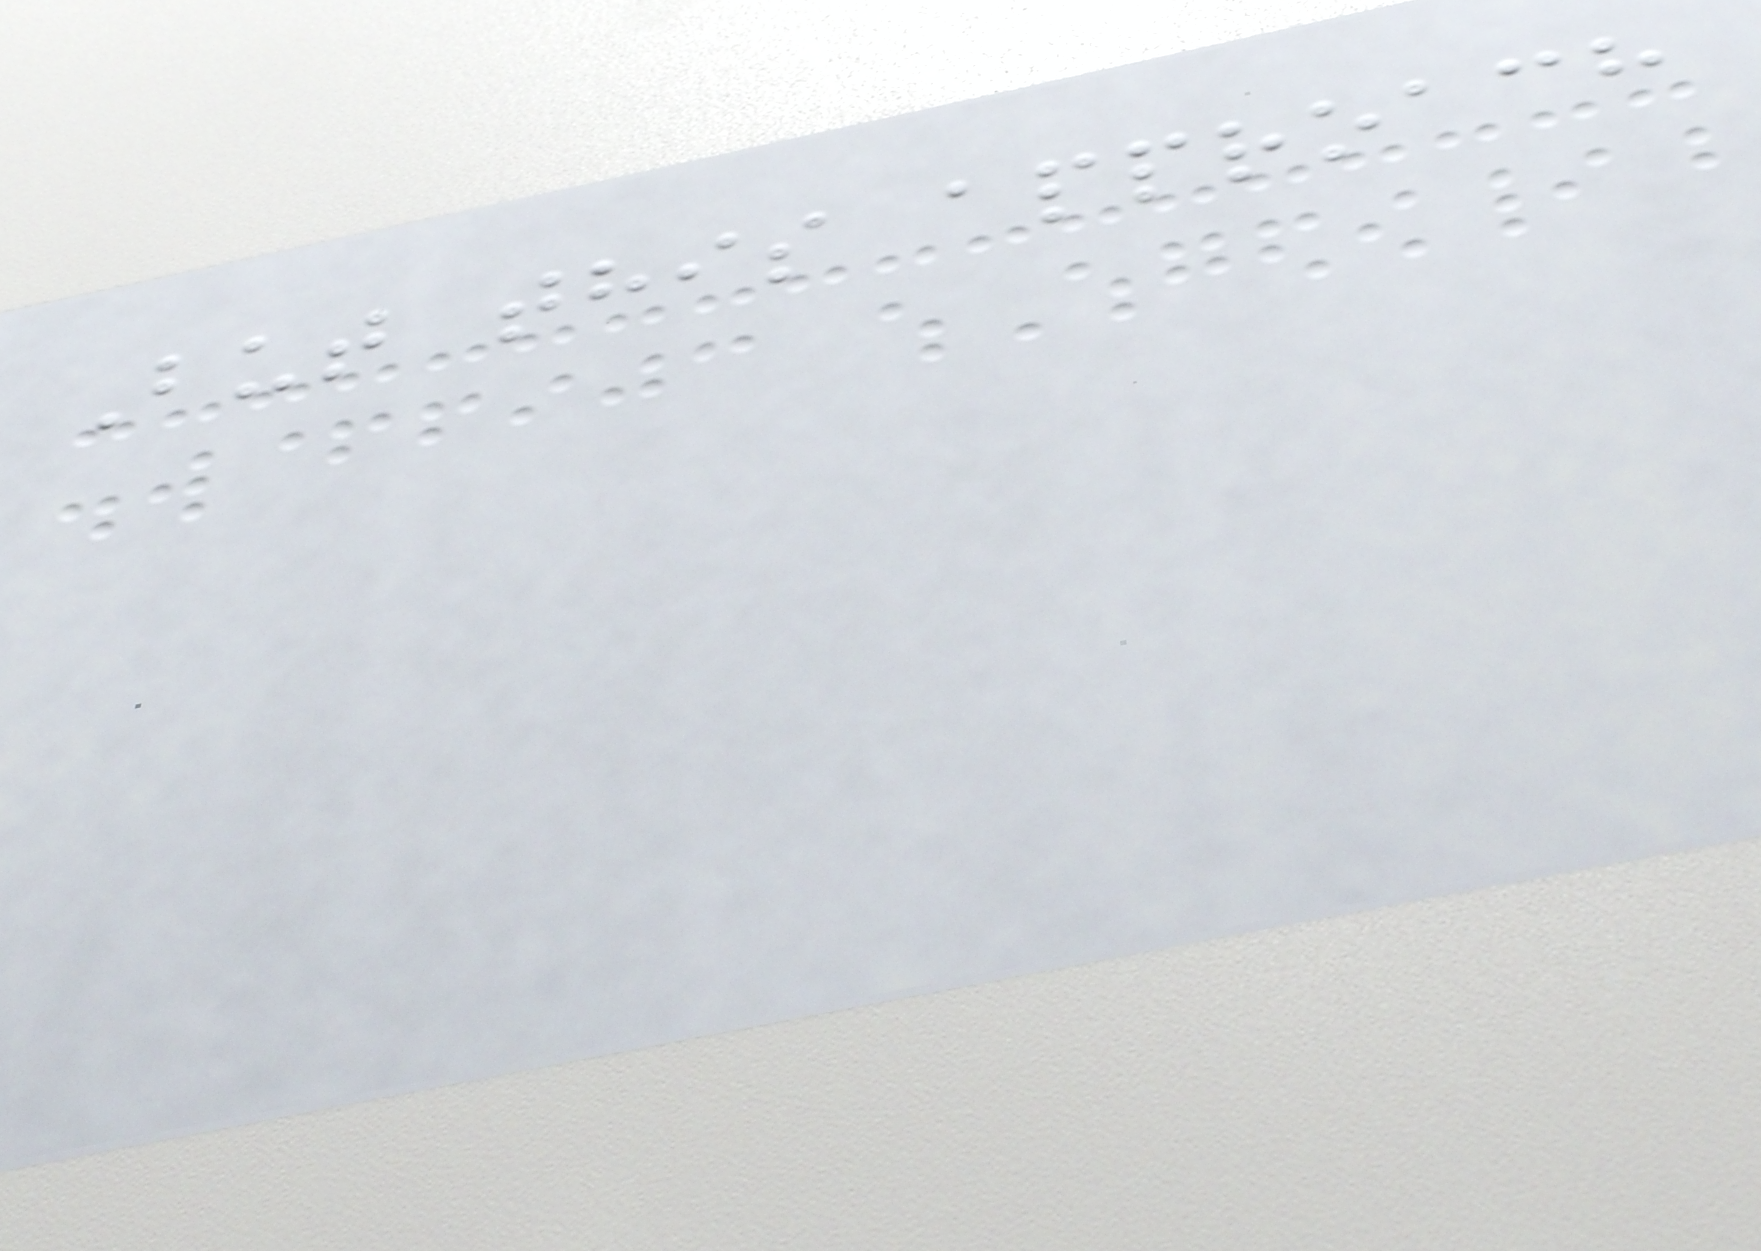But this approach
